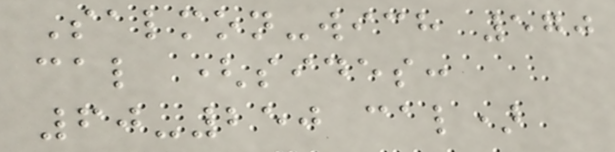Salmon-wich 570
cal (sides:
60-250 cal)
